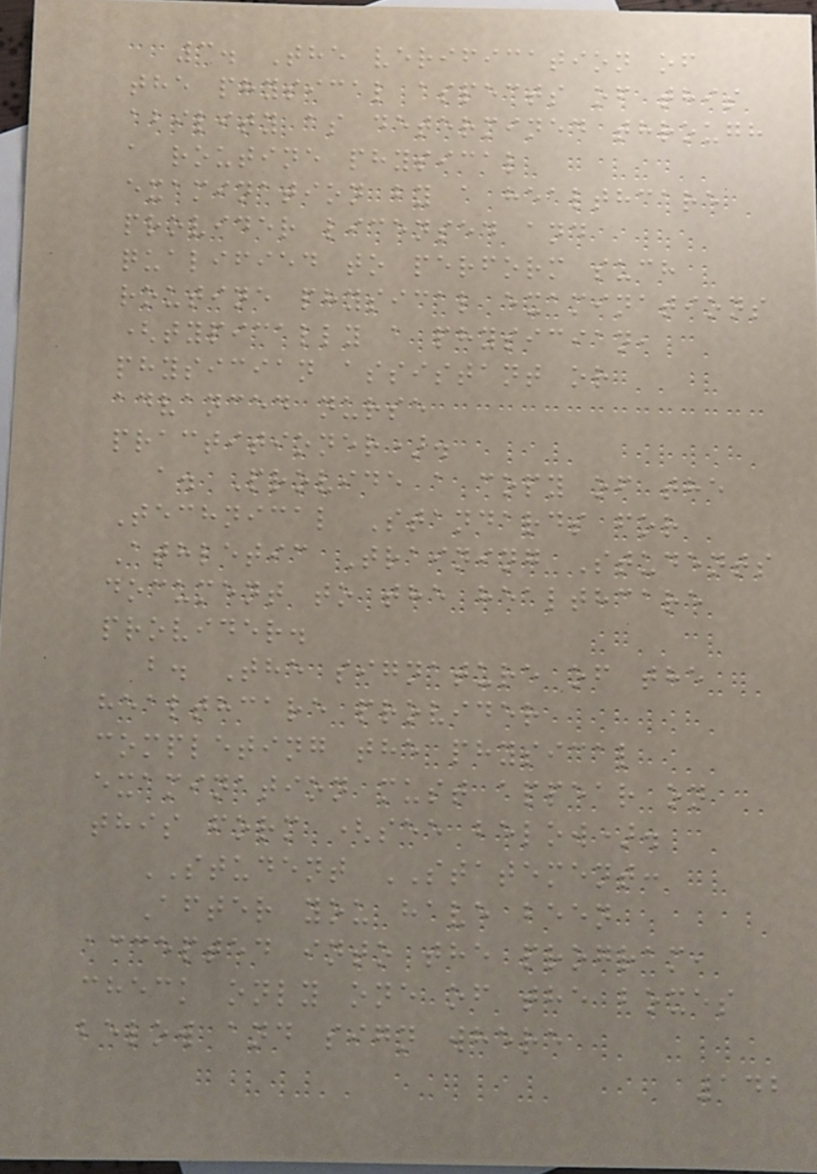3. The verification of
the physical aspects of this
ability as determined through
a routine physical
examination by a healthcare
provider licensed and
qualified to perform such
routine physical examinations
(typically a physician,
physician assistant or
advanced nurse
practitioner).
a. Provide a copy of the
Technical Standards for
Athletic Training Students
document to the healthcare
provider.
b. The signature of the
healthcare provider
completing the physical
examination must appear on
this form (see below).
STUDENT STATEMENT:
After you have been
accepted into the program,
check only one of the boxes
below and sign where
142
